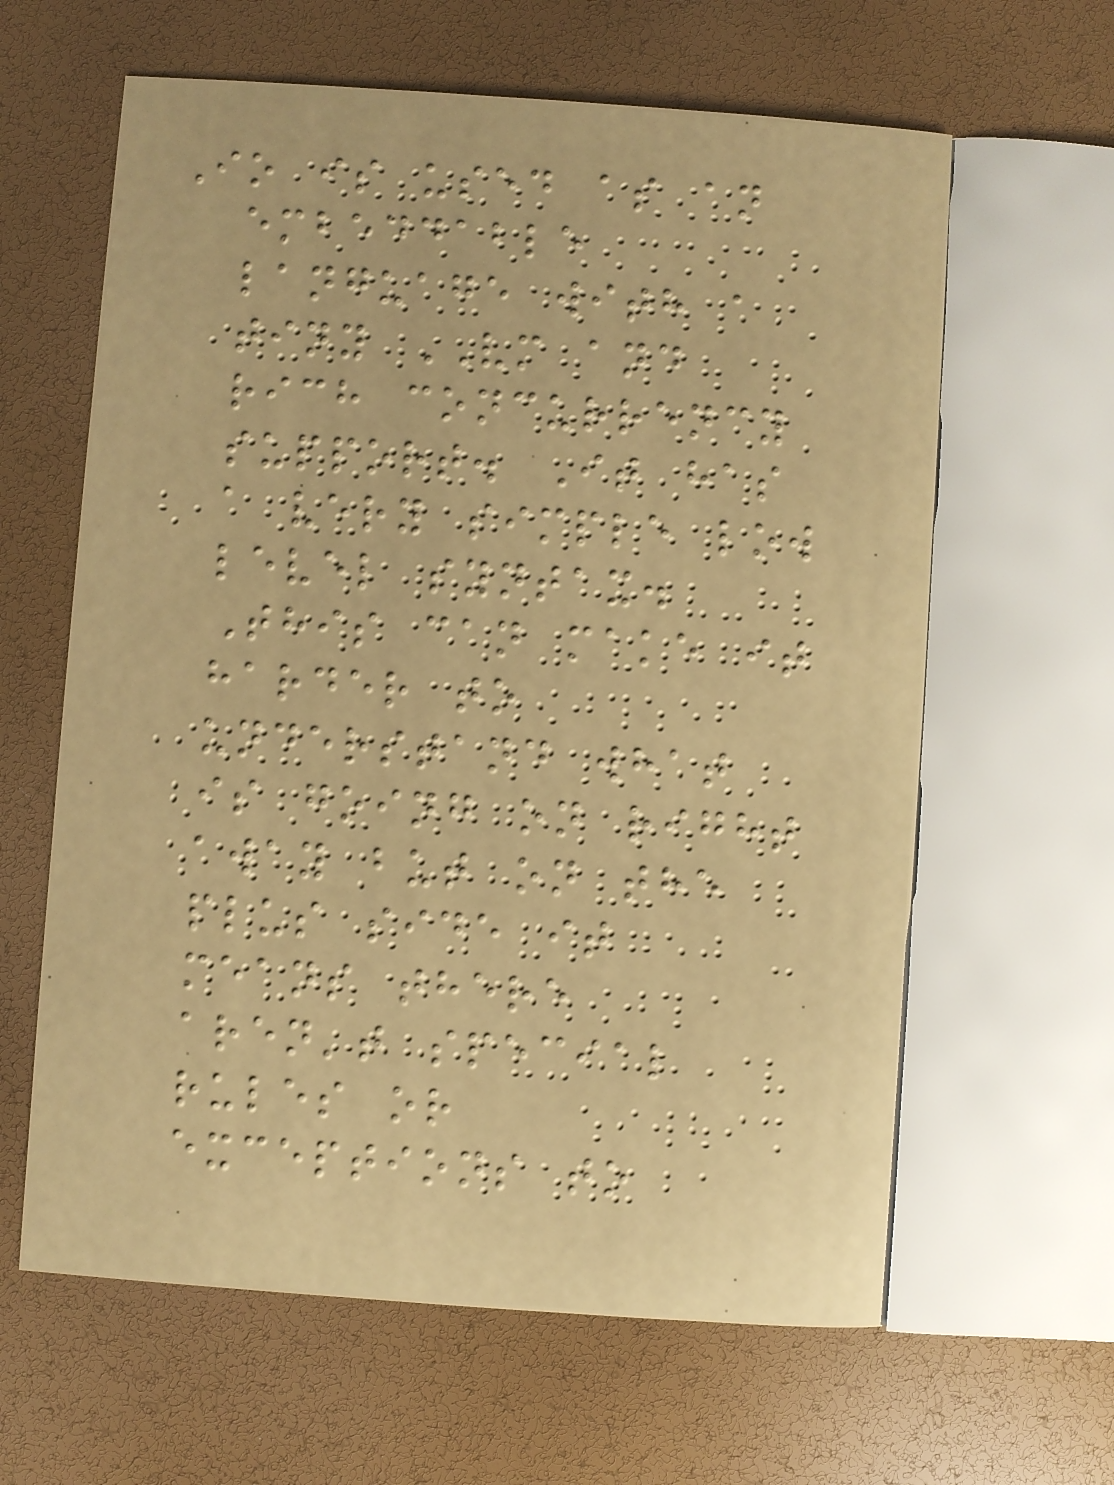Io is used as an
embeddable
language with a
tiny VM and
rich concurrency
support. It has
a very simple low
level syntax.
This can make it
harder to
understand what
is going on right
away but on the
plus side it
means there
aren't special
rules or
exceptions to
